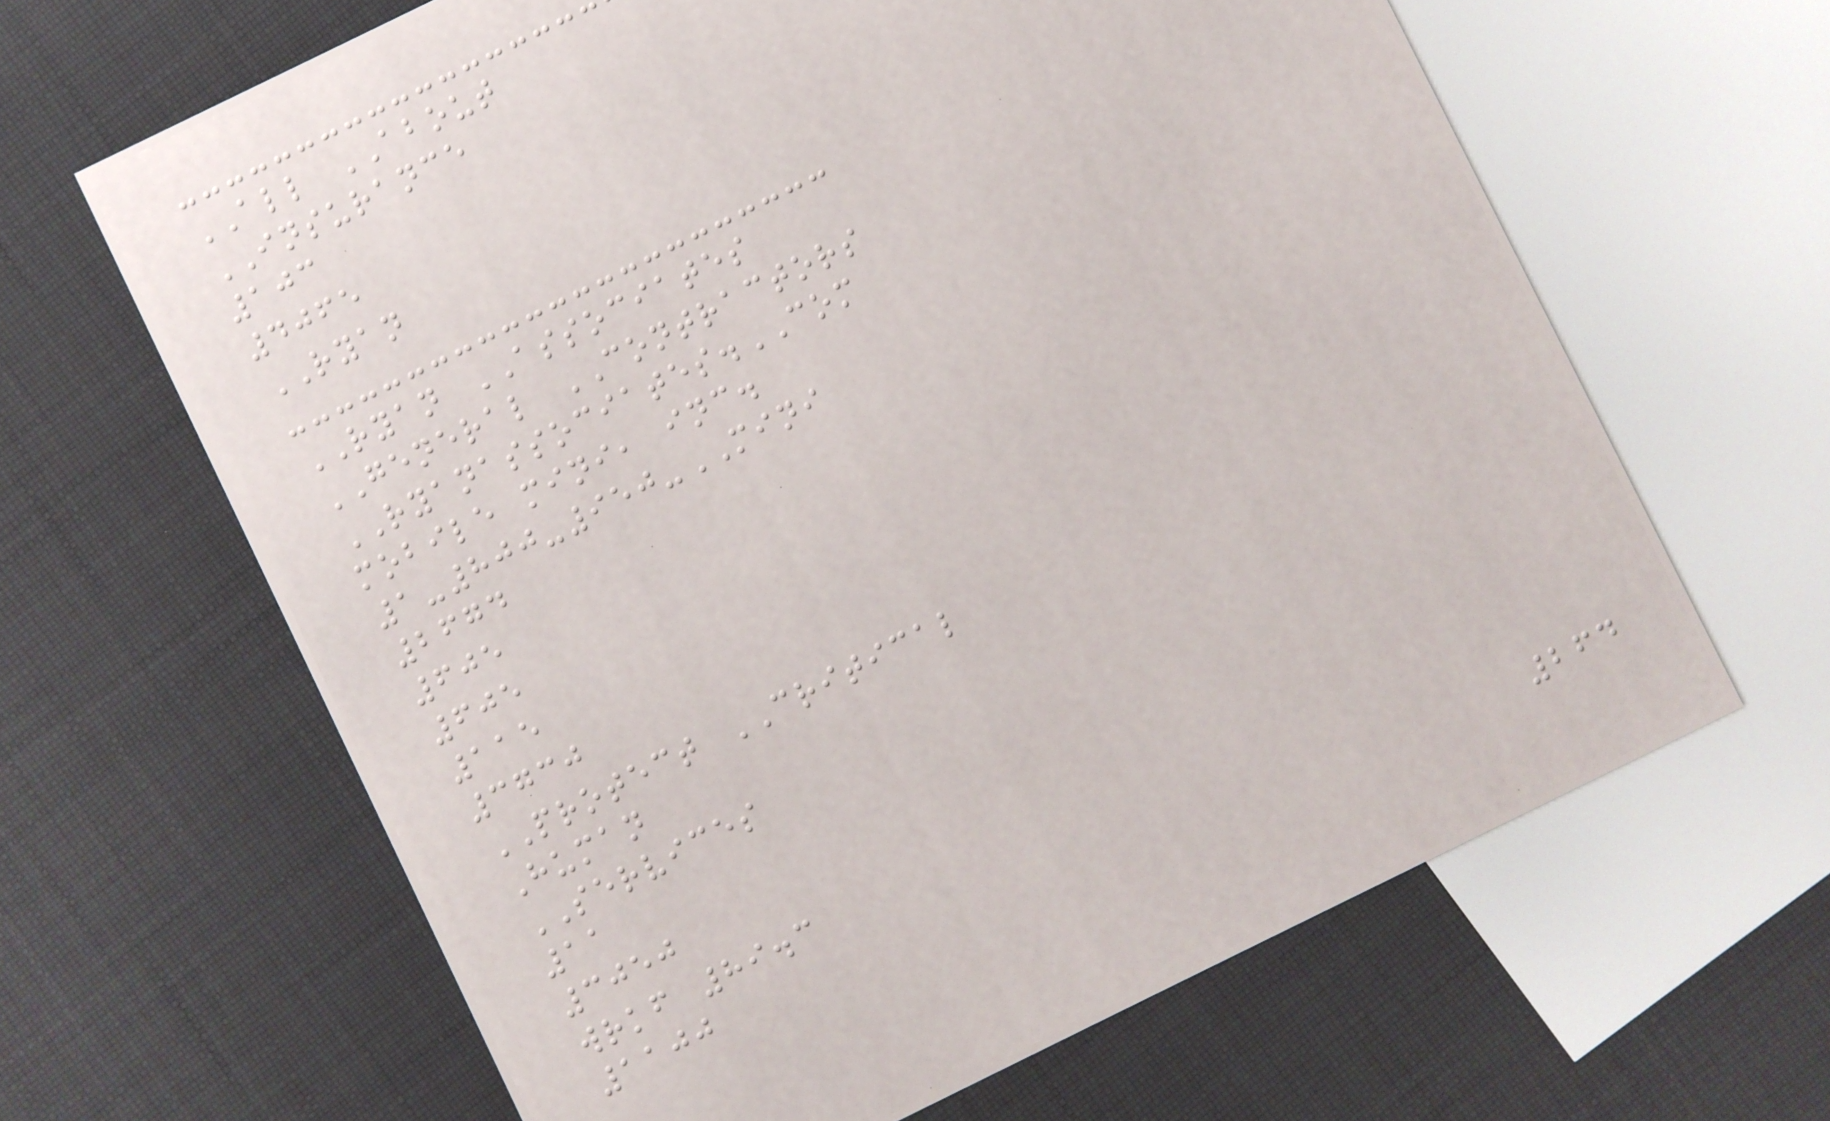ALL ABOUT
INSURANCE
103
4065
RYAN
RYAN ASSOCIATES
GENERAL CONTRACTORS
RYANASSOCIATES.COM
mobile mini, inc.
1-800-950-MINI
2674
605
605
115
3730
PROTECT CRITICAL
Human
SERVICES
11
3050
wrkf 89.3
1100
264
